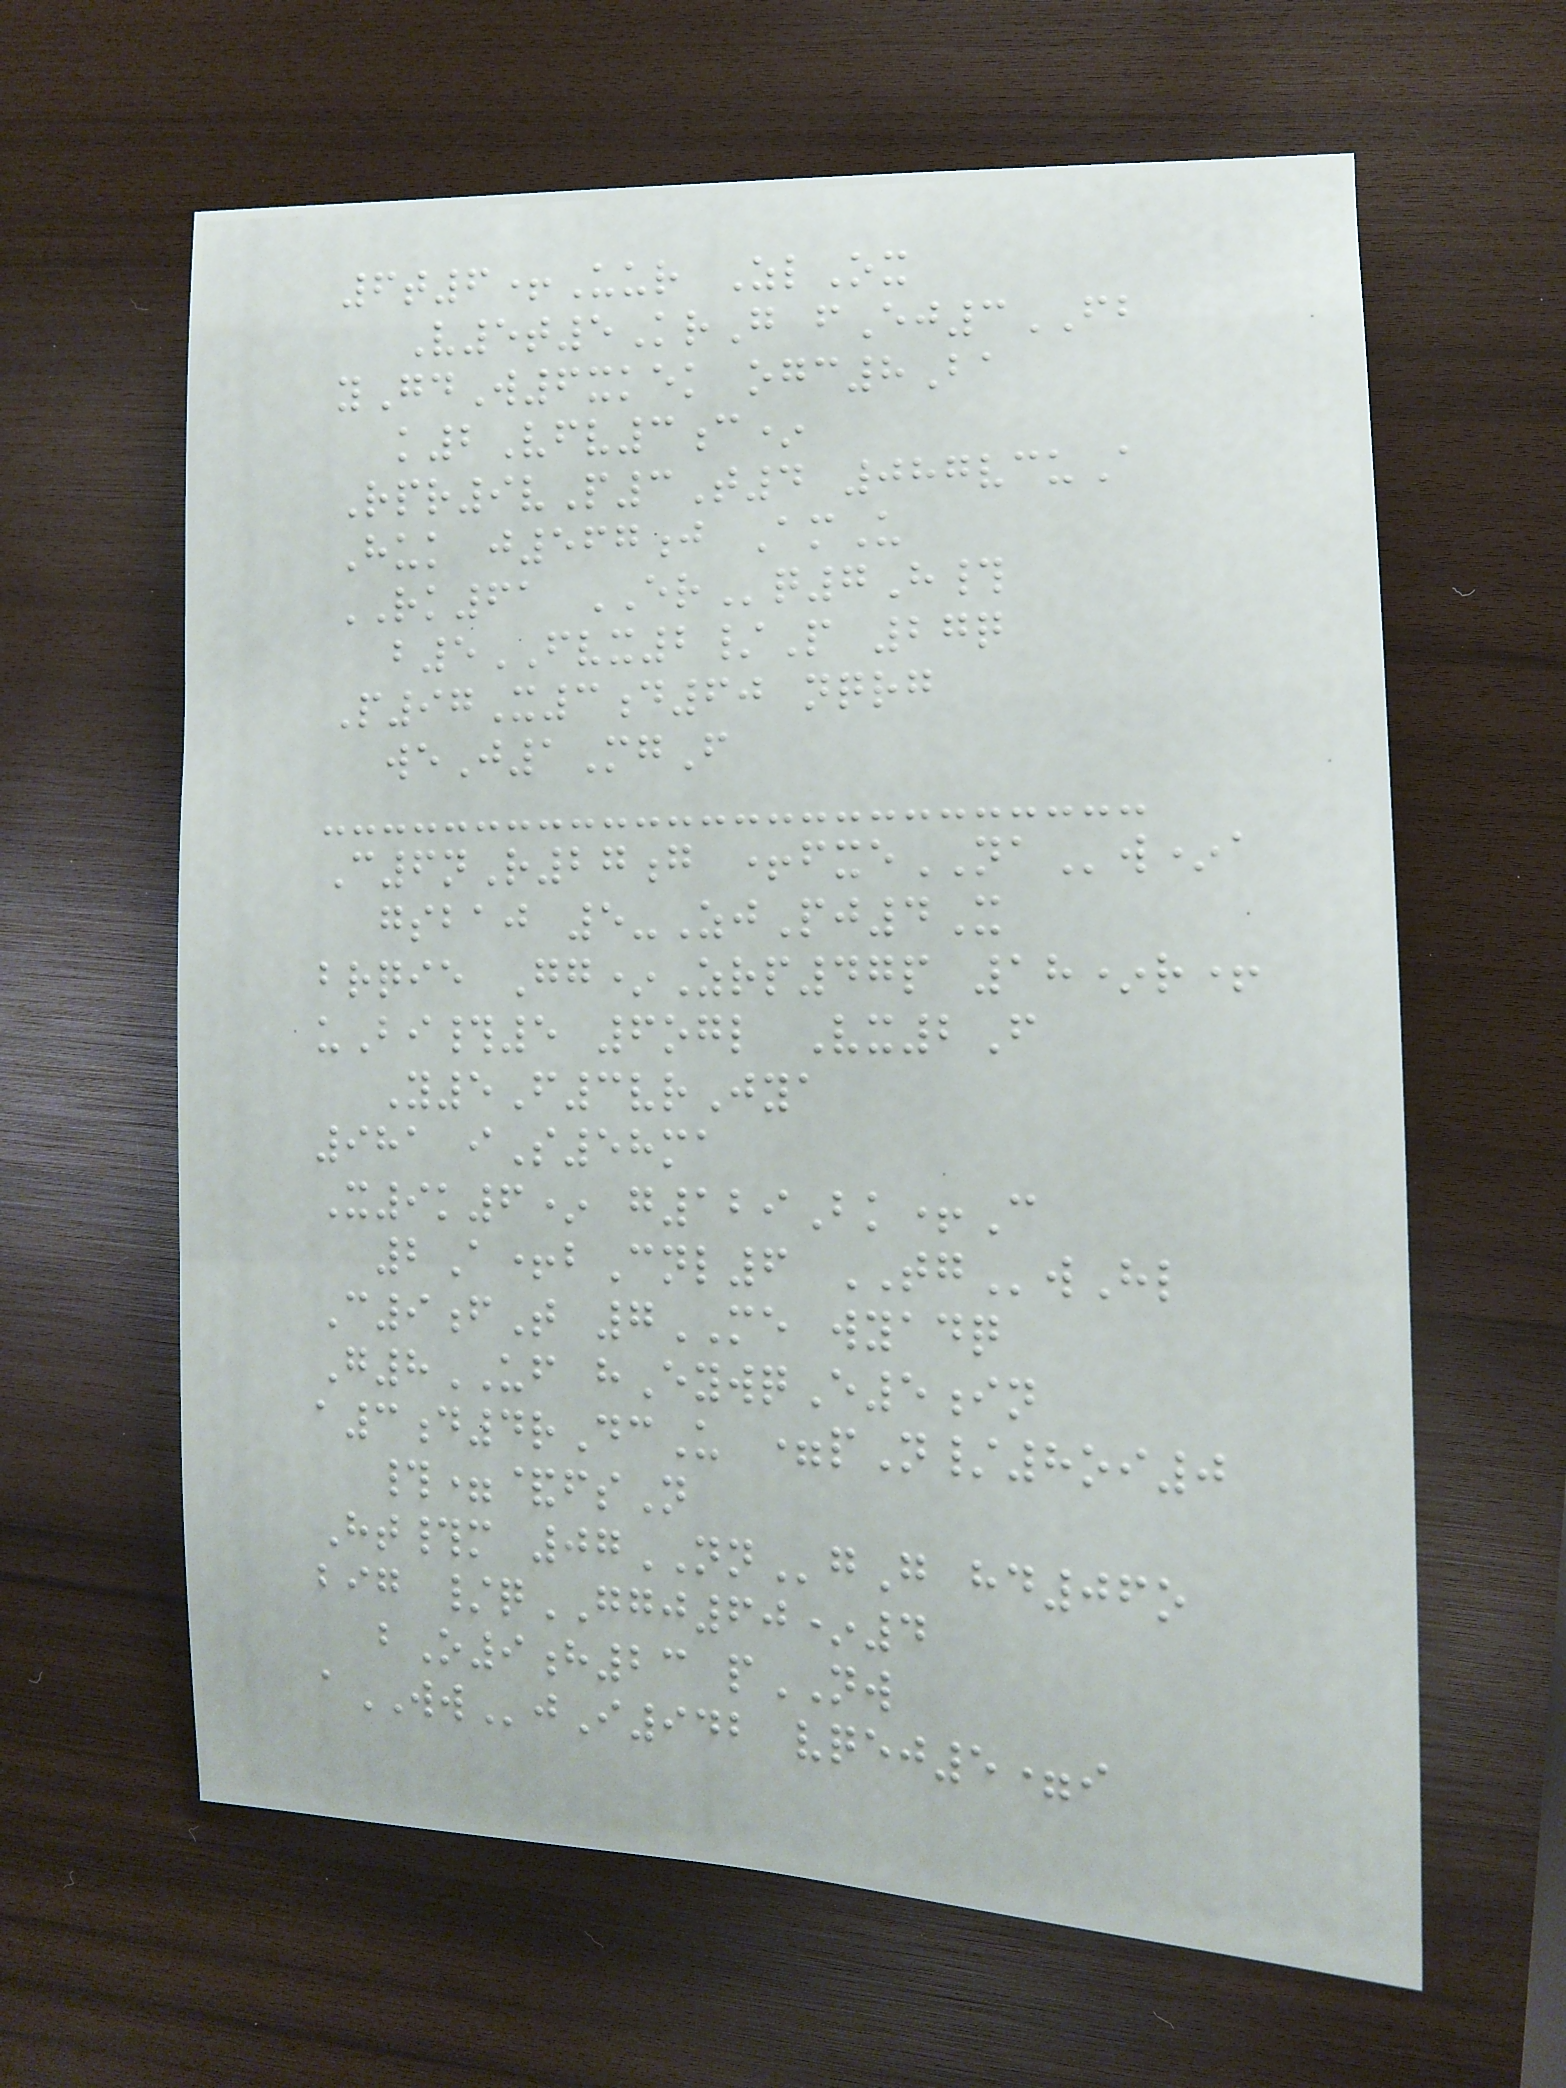6t6+Uur ZlOx
V5t5KrG fEj3FB
yGdW6xkek ogc8Ba
k2Vfv3c*
Rpr9vP3T4 087vcuA
Huk j567j AmU
RK61 ERq7H#
b5FVX2/P 27q
P97X3d60 nqrg
weJ1MgF
C6nR27g +fxeNAw*a
gsbaj 5-ZjPj4X
brqie Gg*Zrp47p 18*r+
uBi#5 6ogl Vx2F
Y5F3vrJya
981 iS58ma
X9k6* g129Bk+C
2A+bCnl6 TGwHl
C9fT 7ME wyadq
G8UF hEywqE5in
a3d4rDcU =pN/8oi0
#=&fsN
Ht#m 07NNgG hd06o
big /qGGJ60*4
bO9h23 pNW
aWWjI942 vqej5=i
